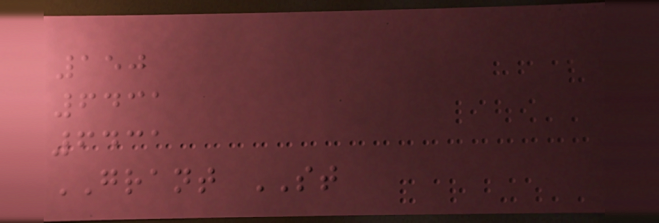150
6431
6431
GRANT ST
